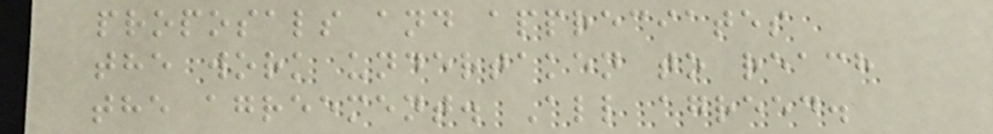proposals and appreciates
the work undertaken to reach
the agreement. All agreed.
